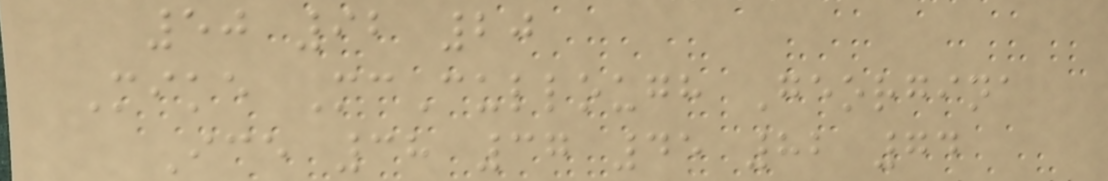50 92 20
Mike McCullough Georgina
Ice 38 37 45 82 74
